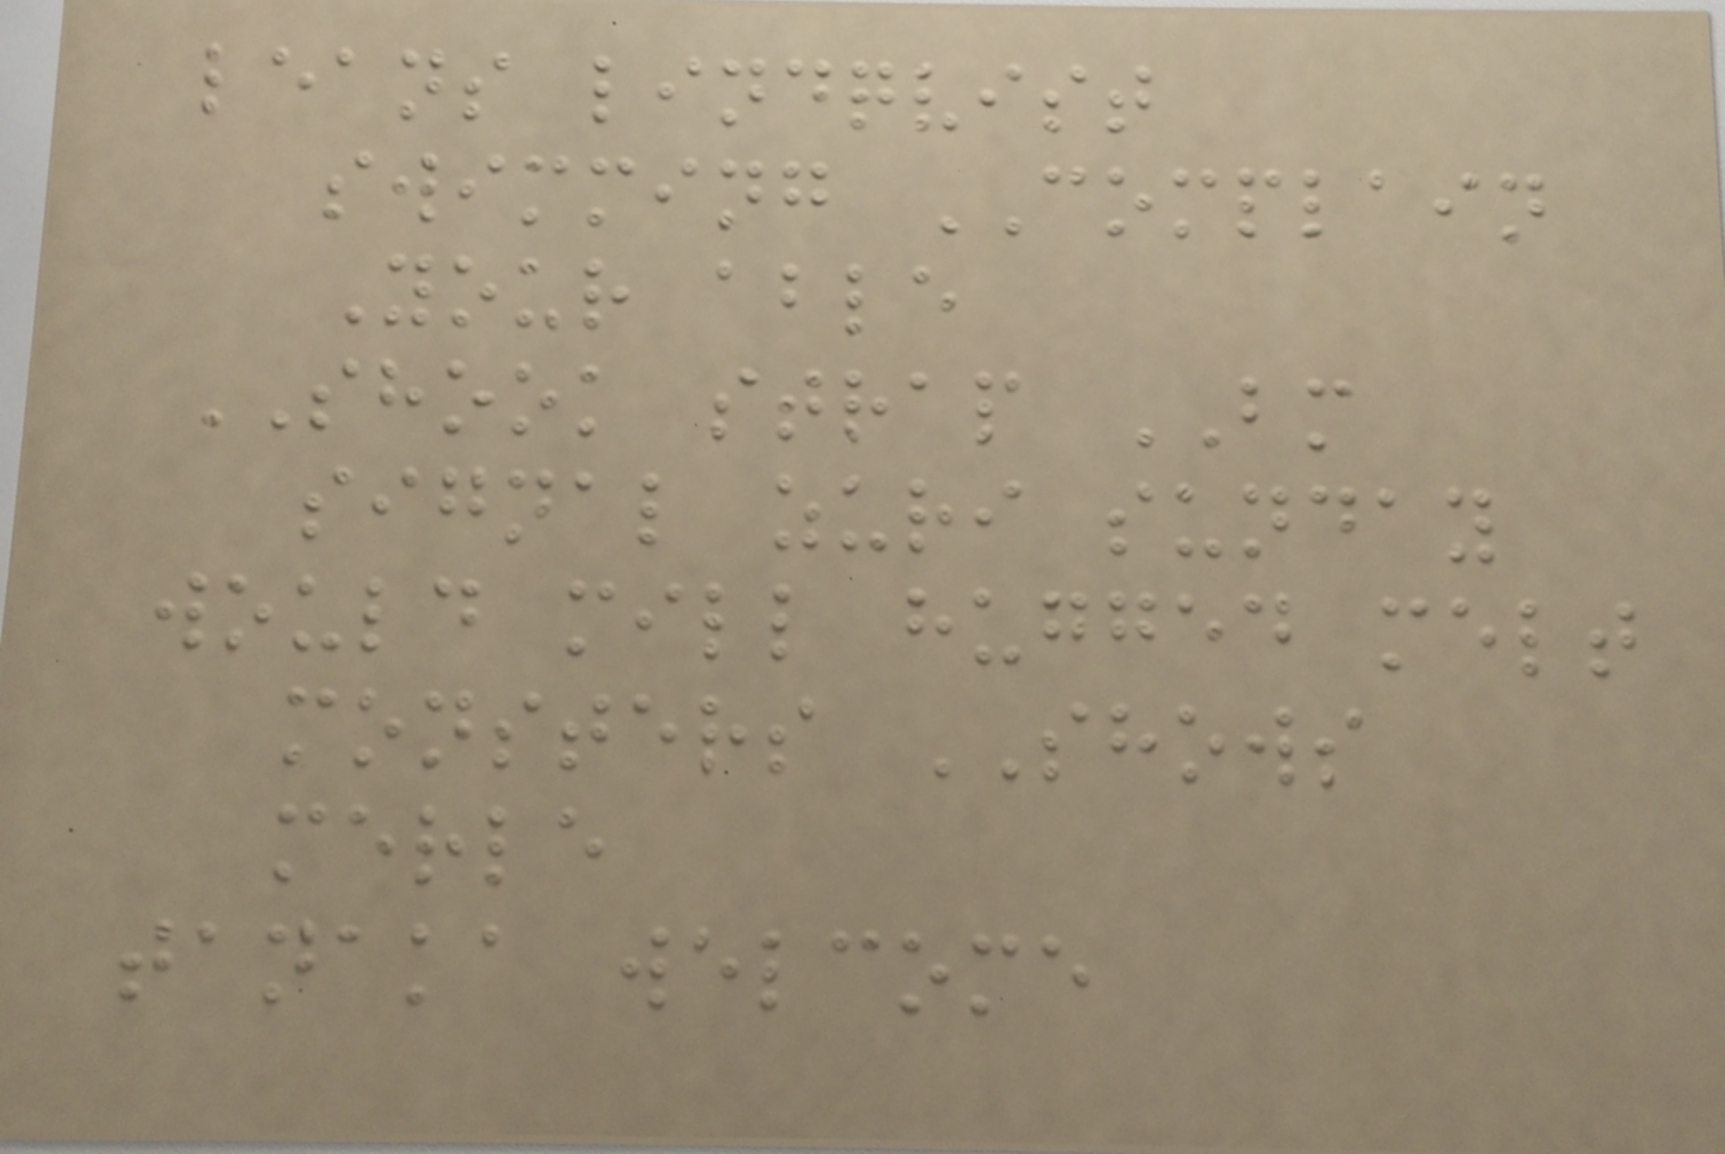leans lindqvist
swimming COMPLAIN
Your able
SHOOK strap BM
signal zuri sunday
would mill hugged melt
monsters SHOWS
merle
tanaka welcome
